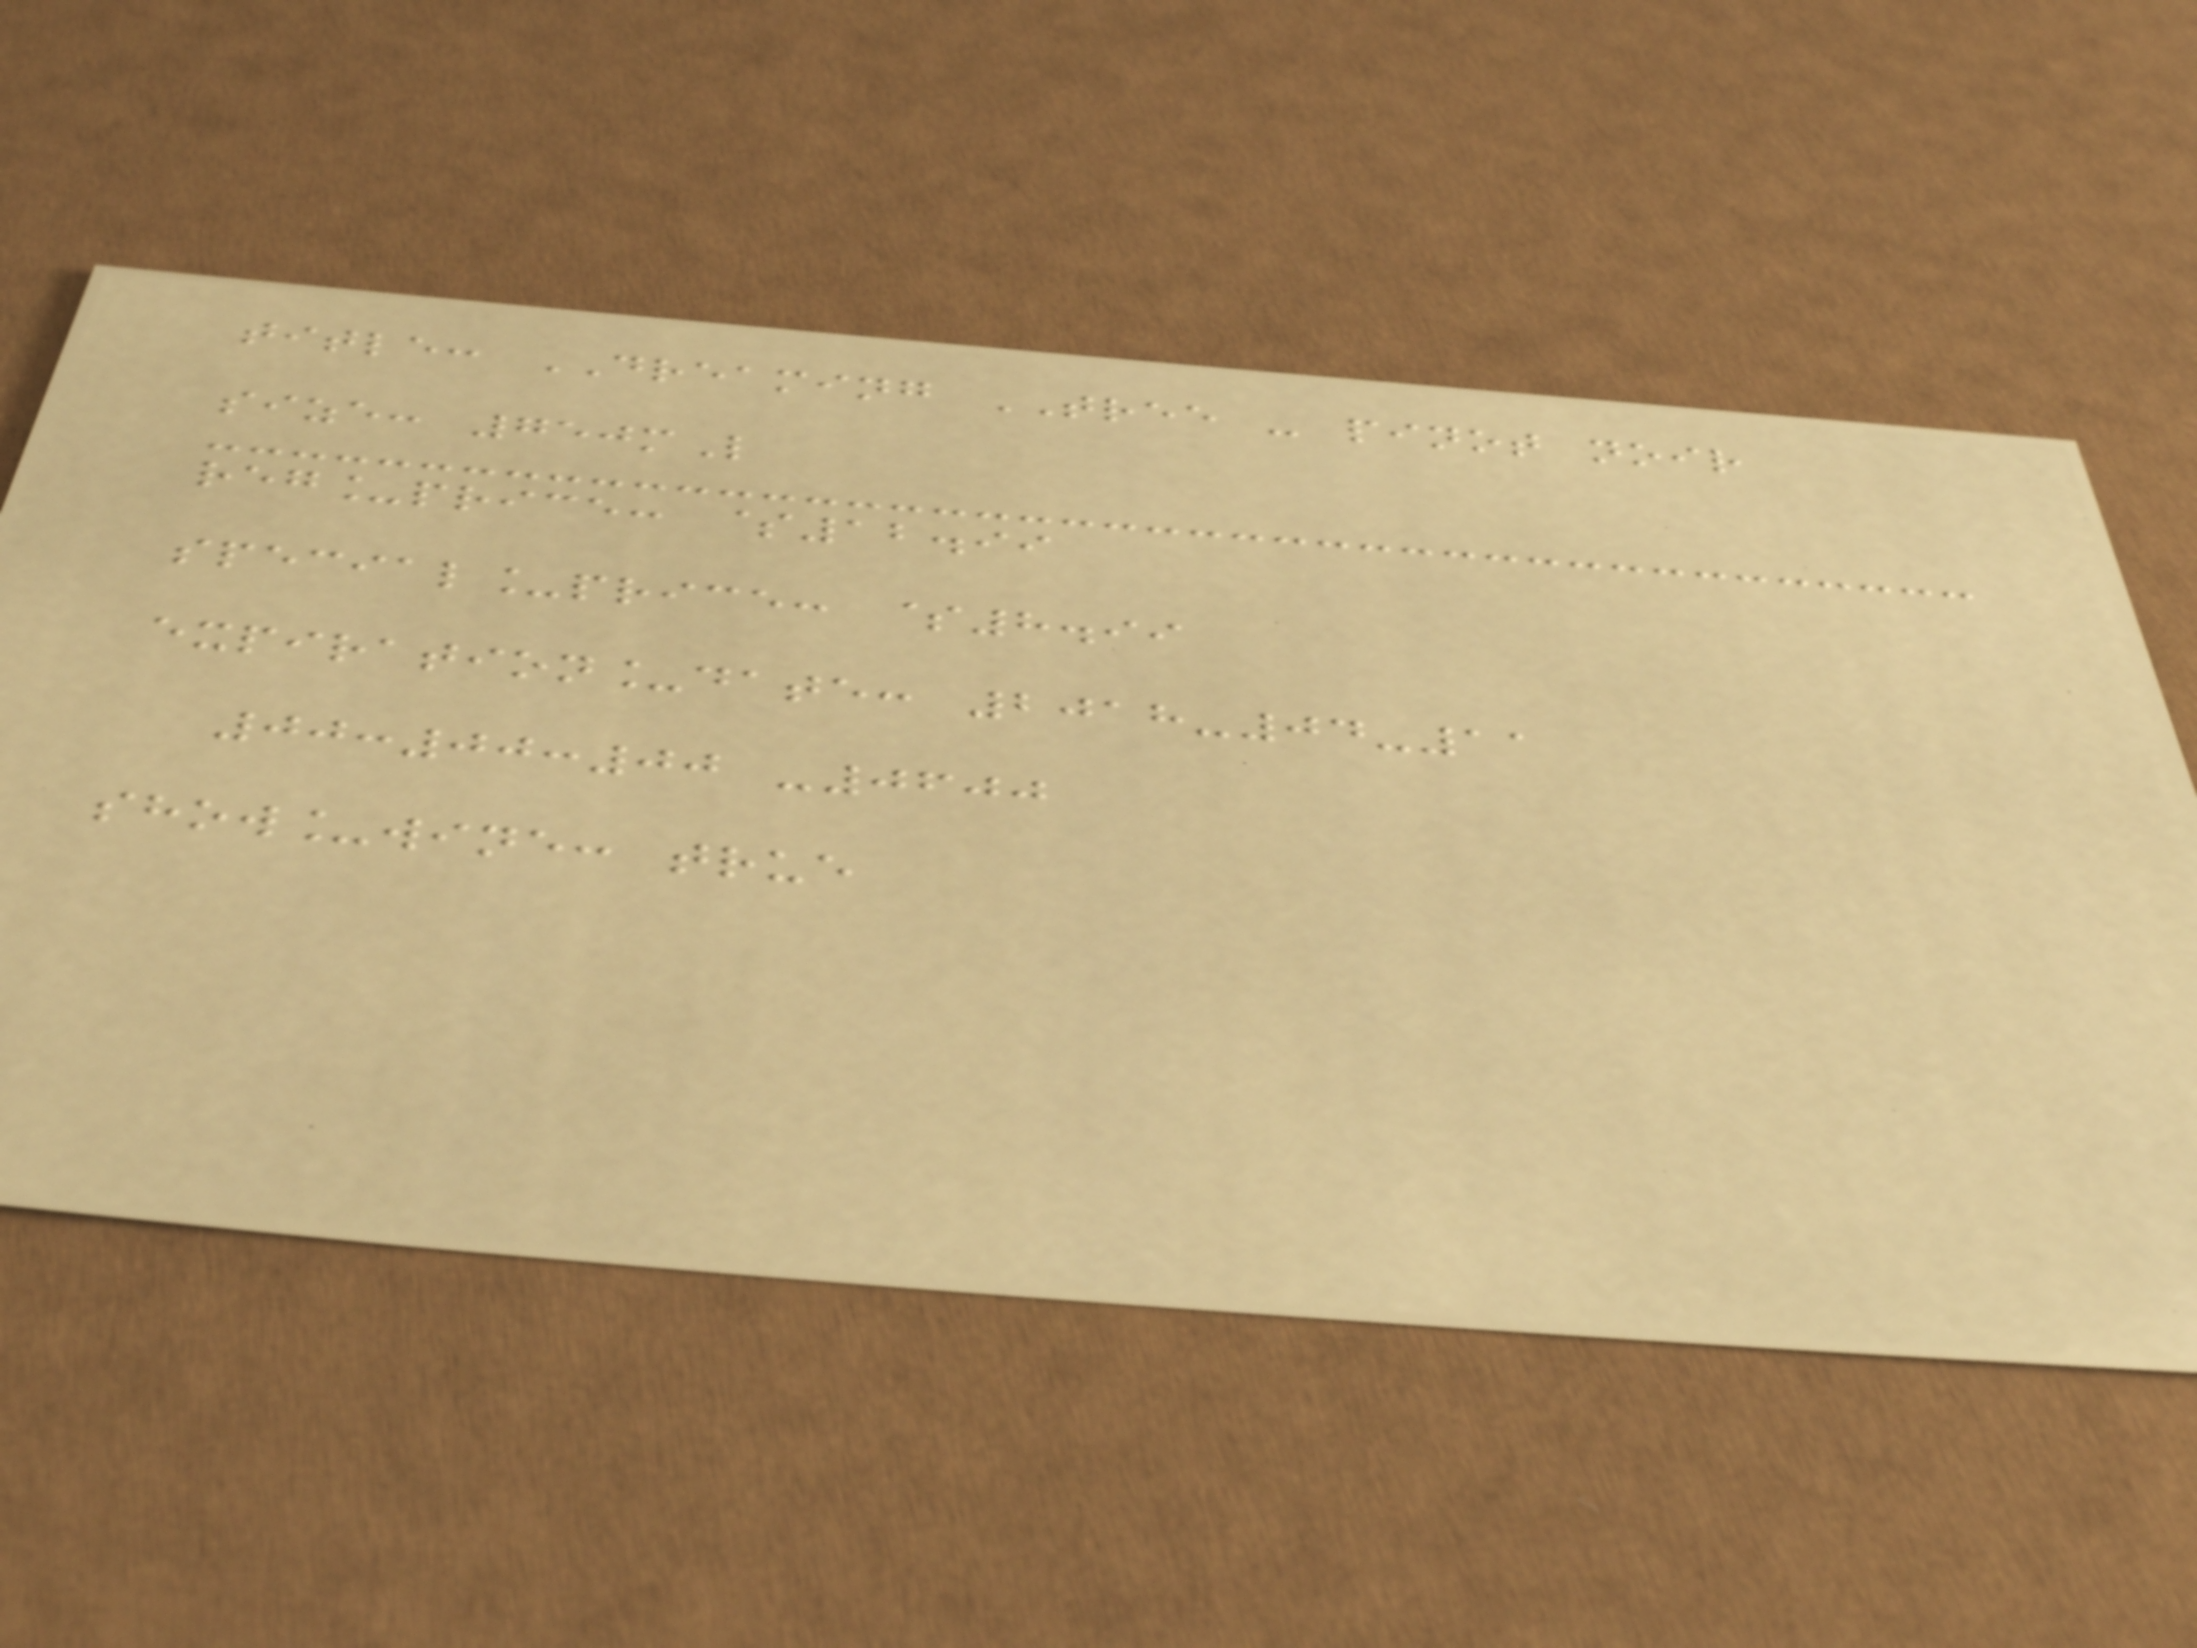title: DREAMING TREE - pinot noir
size: 750mL
reg_price: $12.99
special_price: $8.99
expiration_date: 2018-04-11
00:00:00 -0600
show_wine: true
